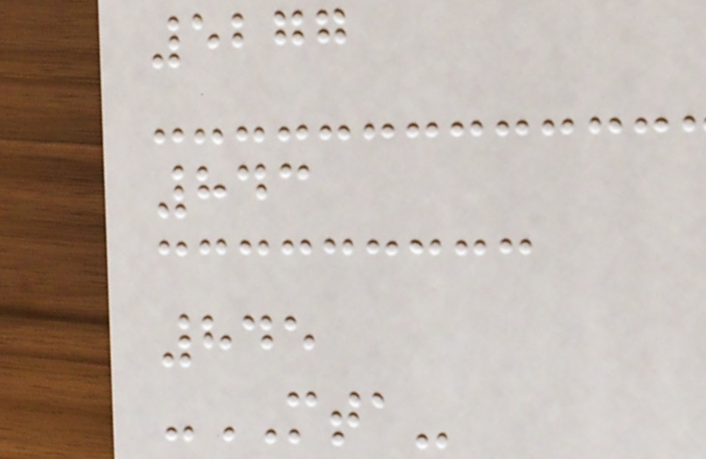5277
843
845
-MTA-
